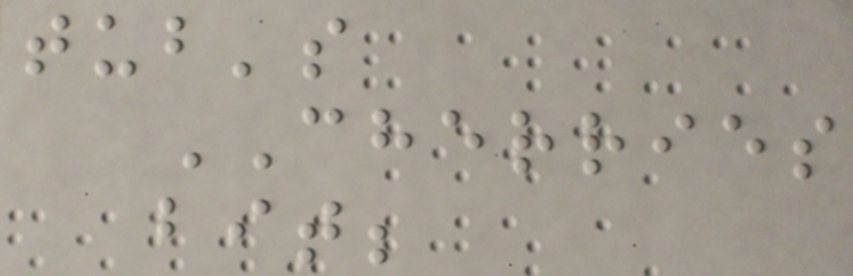tub's
CHERRIES
bit;
